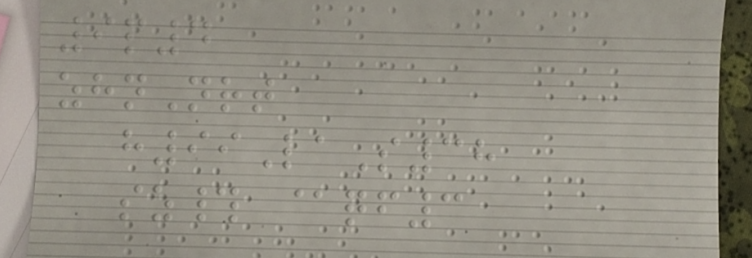9p4
zhnNrt
h99LaS38
sz# @qf3
